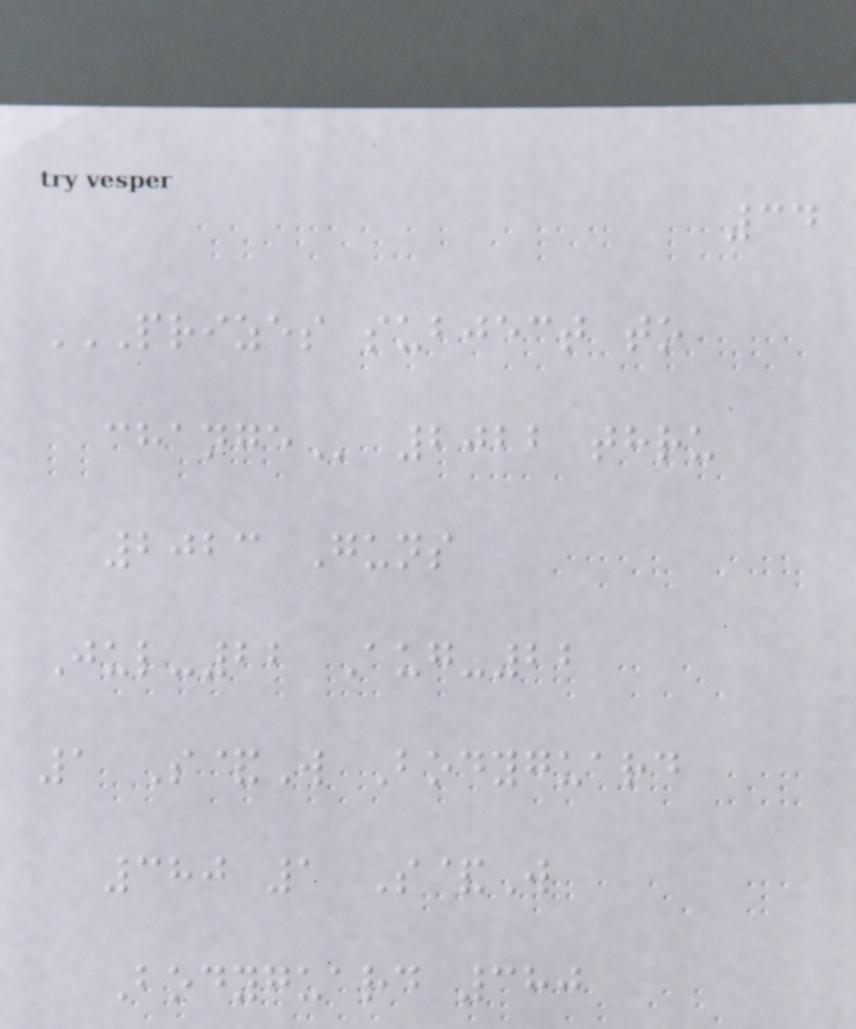34
PRIZES SUBJECT TO
CHANGE 2022 thru
2023 Guns
Jul-22 Aug-22
1 S&W Bodyguard
380 1 S&W
Bodyguard 380
